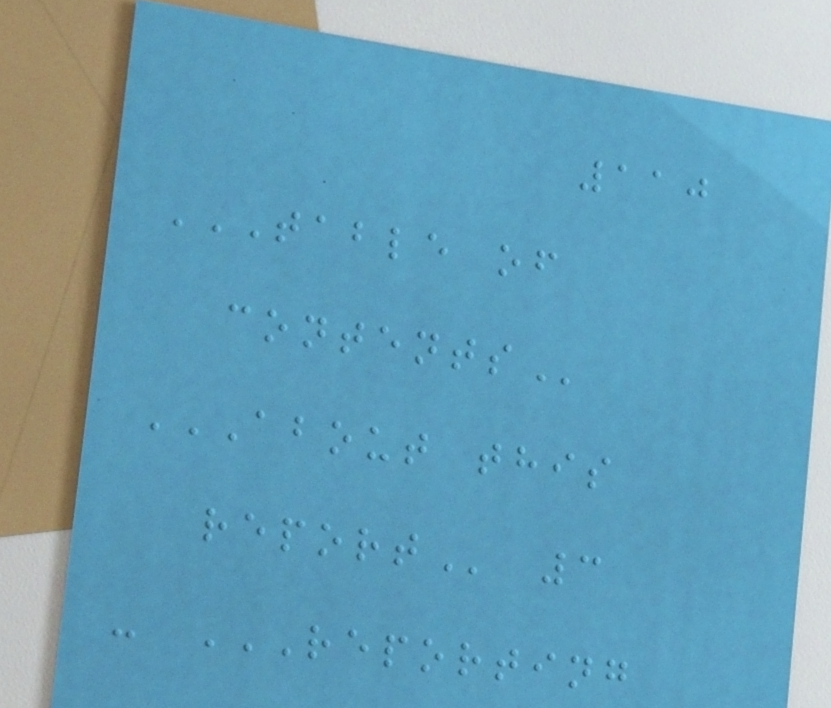110
TABLE OF
CONTENTS
ABOUT THIS
REPORT 3
- REPORTING
